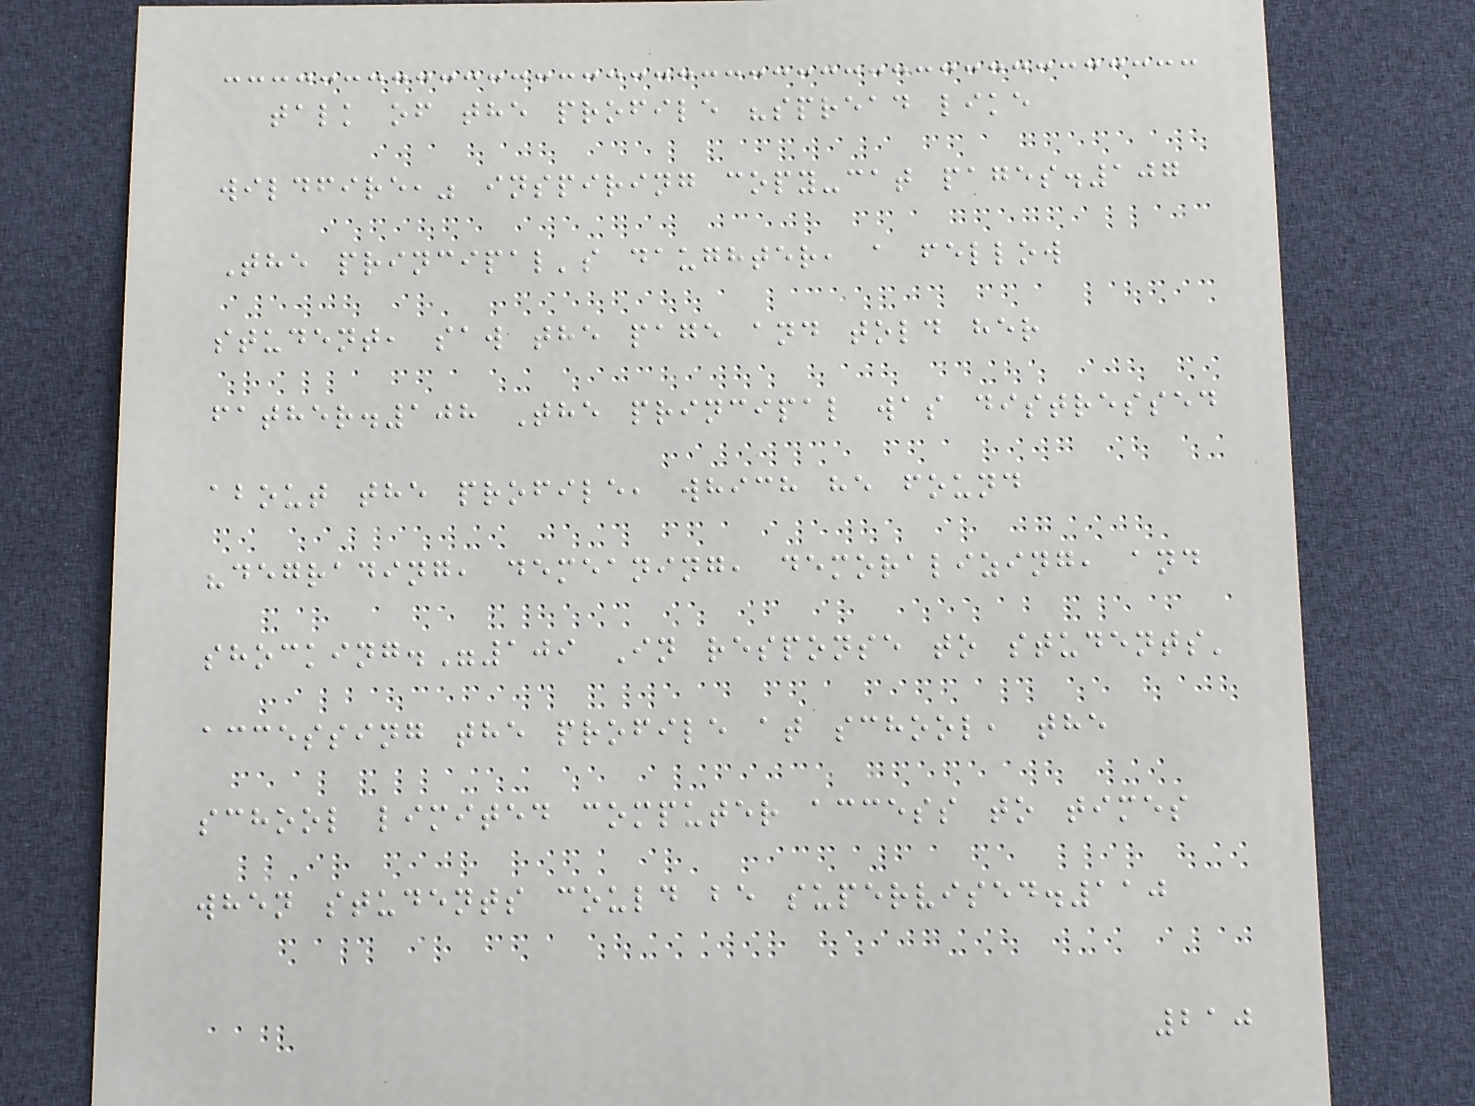talk of the profile "spread like
wildfire," inspiring copy-cat pages.107
The principal's daughter, a fellow
student, saw the page and told her
father.108 The principal was distressed
about the profile, which he found
"degrading, demeaning, demoralizing, and
shocking."109 In response to students'
accessing the profile at school, the
school limited computer access to times
when students could be supervised.110
210
